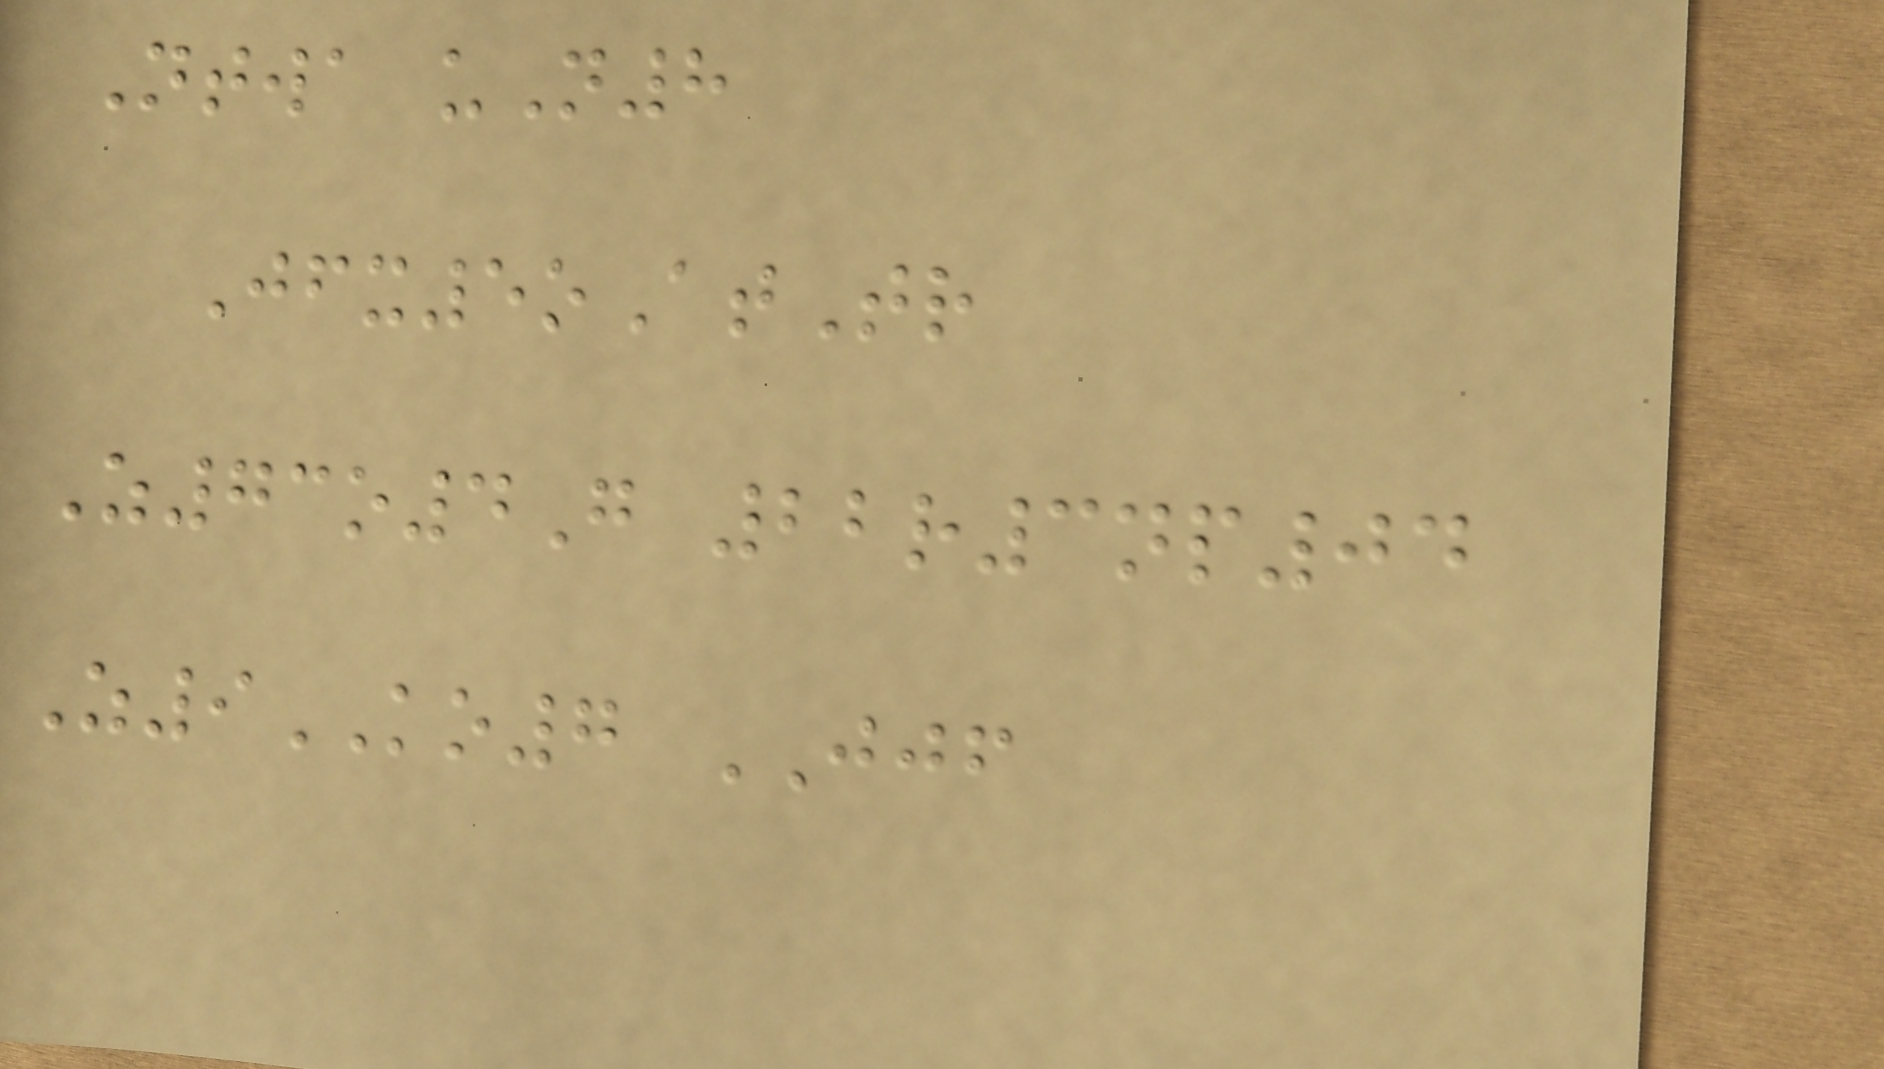Ntwa uN8
Jfx5oAtTr
Z73o4G 22r3np04
Z9KO7 JJF
